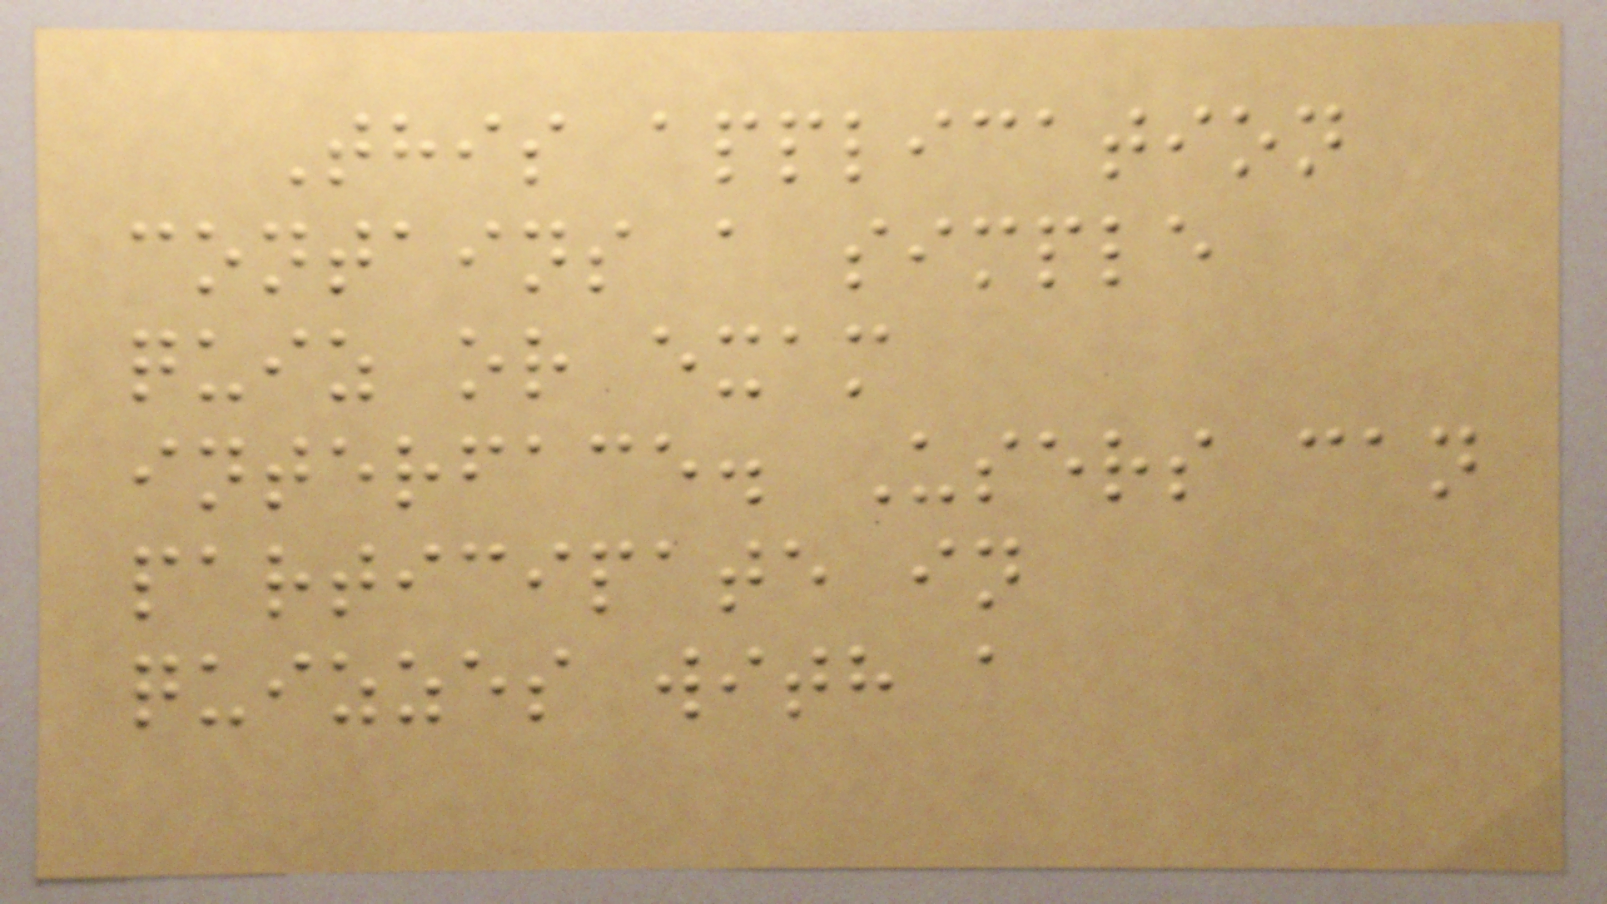This application
contains a simple
quiz or exam
interface. Users can
participate in
quizzes with a
